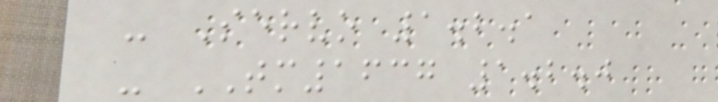- Servo 1.2.1
- TM1637 1.2.0
